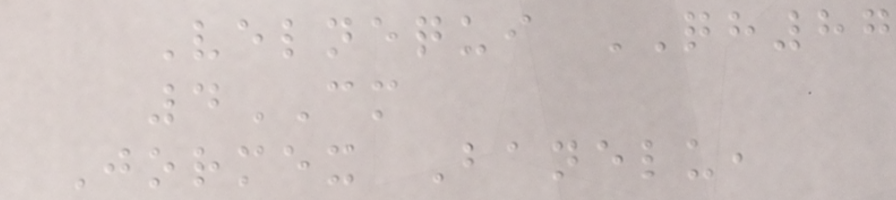Velnequi QH87
4CM
Jormex Banelu,
